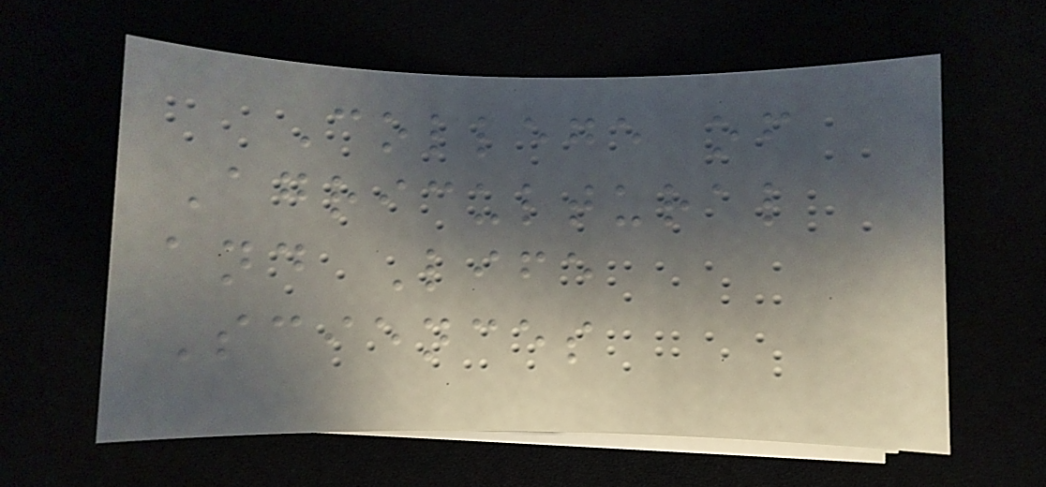College of
Agricultural
and Life
Sciences
